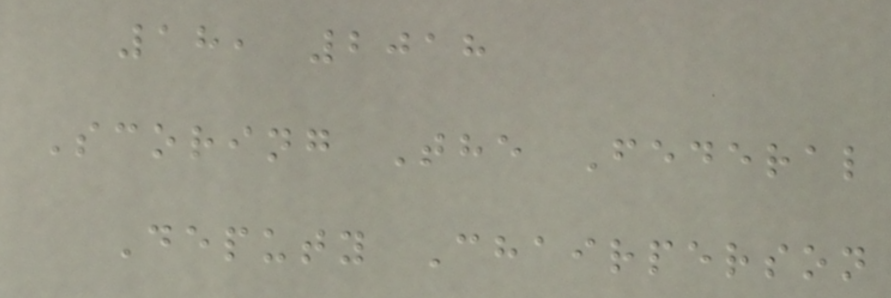18, 2018
Scoring The Federal
Deputy Chairperson
